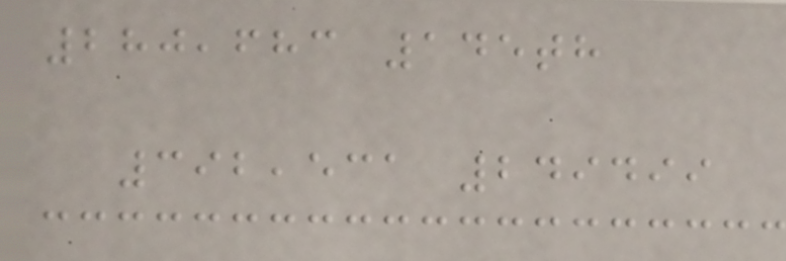280,683 145th
392,531 249499
